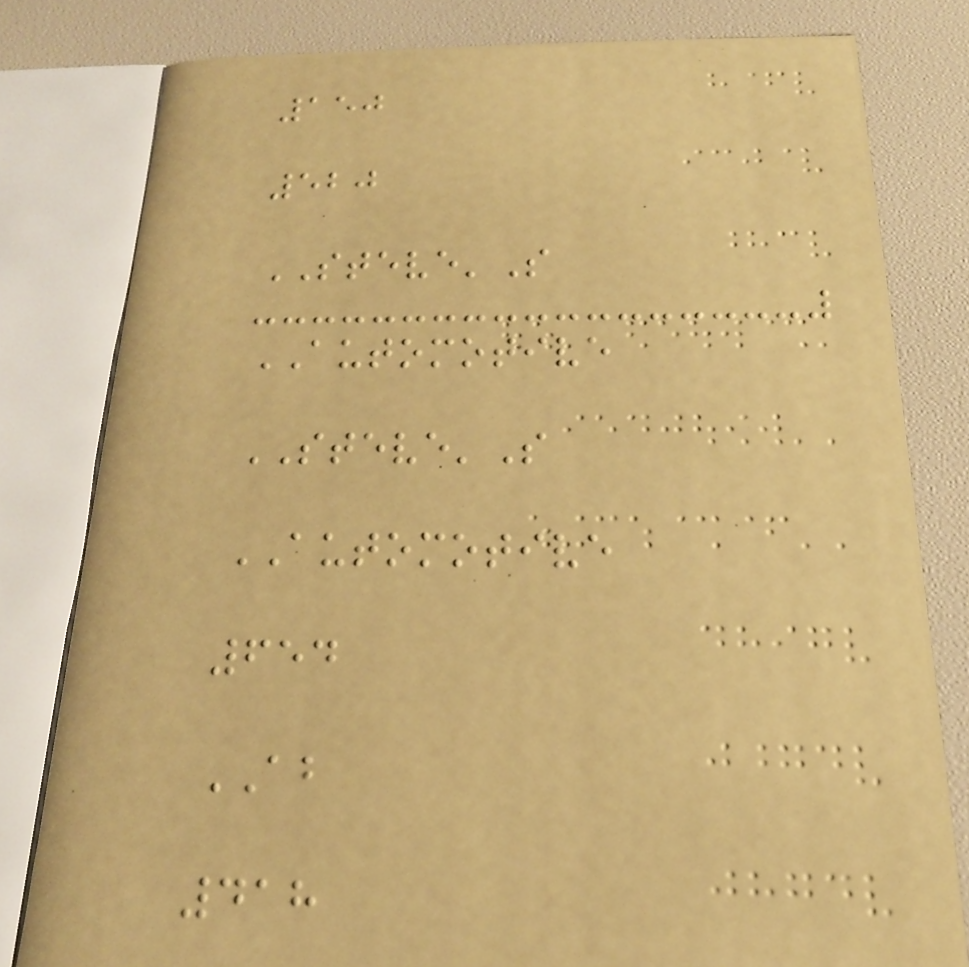150
520
STEVE'S
AUTOMOTIVE
STEVE'S
AUTOMOTIVE
654
AB
418
